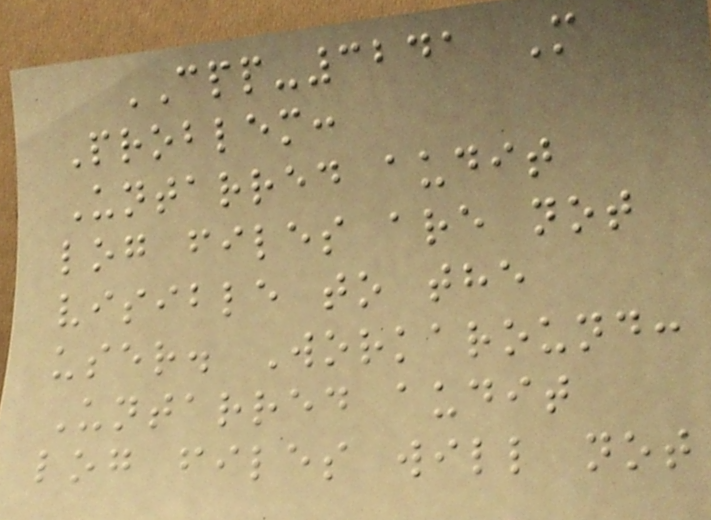CPP-3241 M
Problem:
Untarred audit
log files are not
visible to the
user. Workaround:
Untarred audit
log files will not
